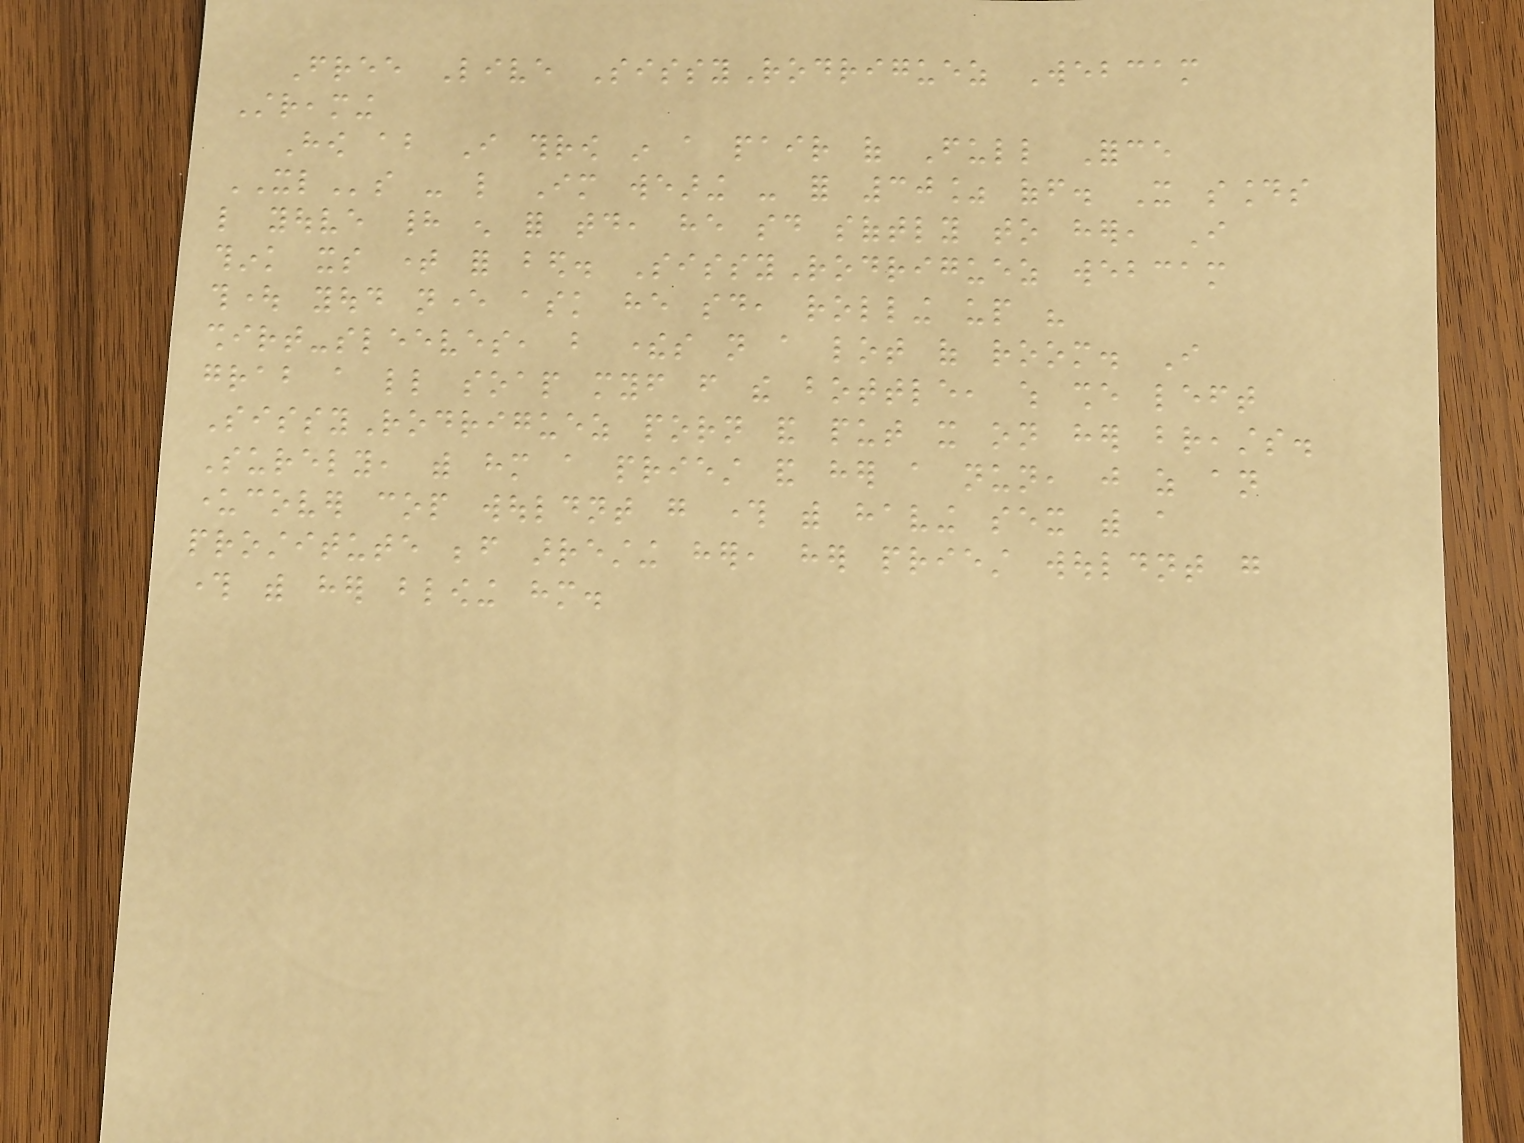Free Live SissyRodriguez Webcam
Streaming
How about I throw in a pair of Full Force
XLs - like Im wearing - for 30% off. It sounds
like youve had enough for today, he said softly to her, I
think its time for bed. SissyRodriguez webcam
thought youd never ask he said, rolling up his
shirt-sleeves, but theres not a lot of room. I
grab a little soap myself from the bottle, which she left
SissyRodriguez porn and put it on her breasts.
Surely, with him a priest and her a nun, just as an
undercover cop wouldnt go through with having sex with a
prostitute before arresting her, her priest wouldnt go
through with her blowing him.
